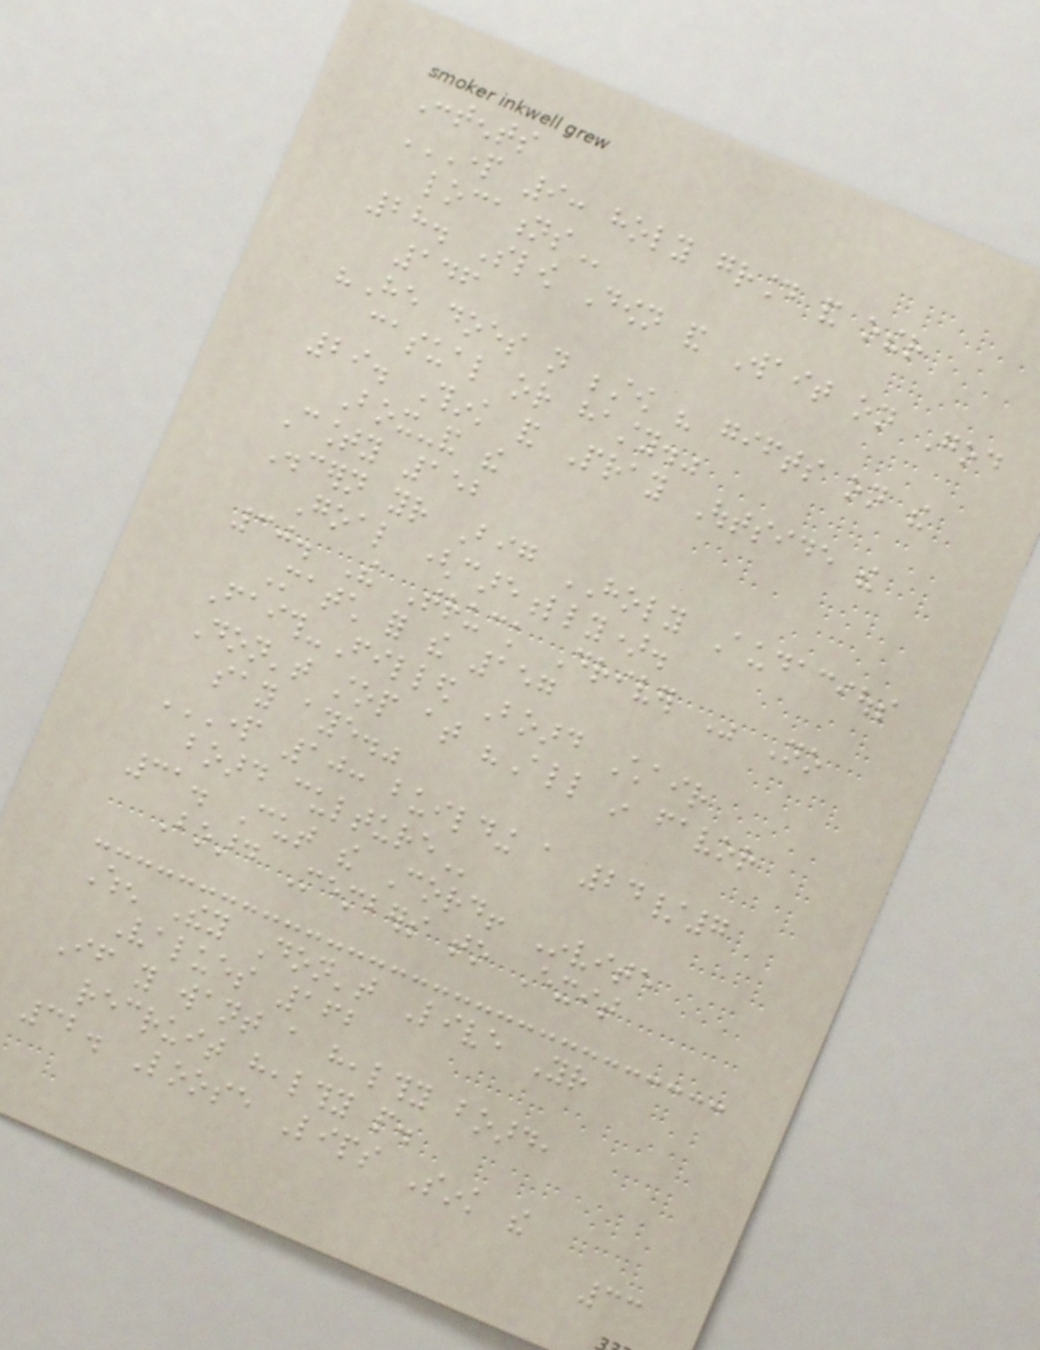Contents
PART 9: HOLY GROUND AND OTHER
LOCATIONS
28. Slow Down and Wait on God
146
"He does not bestow his gifts on the
casual or hasty."
29. Think and Pray Outside the
Box-and the
County 152
Discern your Big HOLY Audacious
Goal (carefully).
30. The Truck Driver Was No
Match for the 157
Faith-Filled Board Chair
Don't stop at "All in favor
say aye."
PART 10: BUILDING A 24/7
BOARD CULTURE
31. Cut the Cord! Invite
Board Members to Exit
When They Don't Live Your
Values 162
If you want a healthy board,
recruit healthy people.
32. Loose Lips Sink the
33
